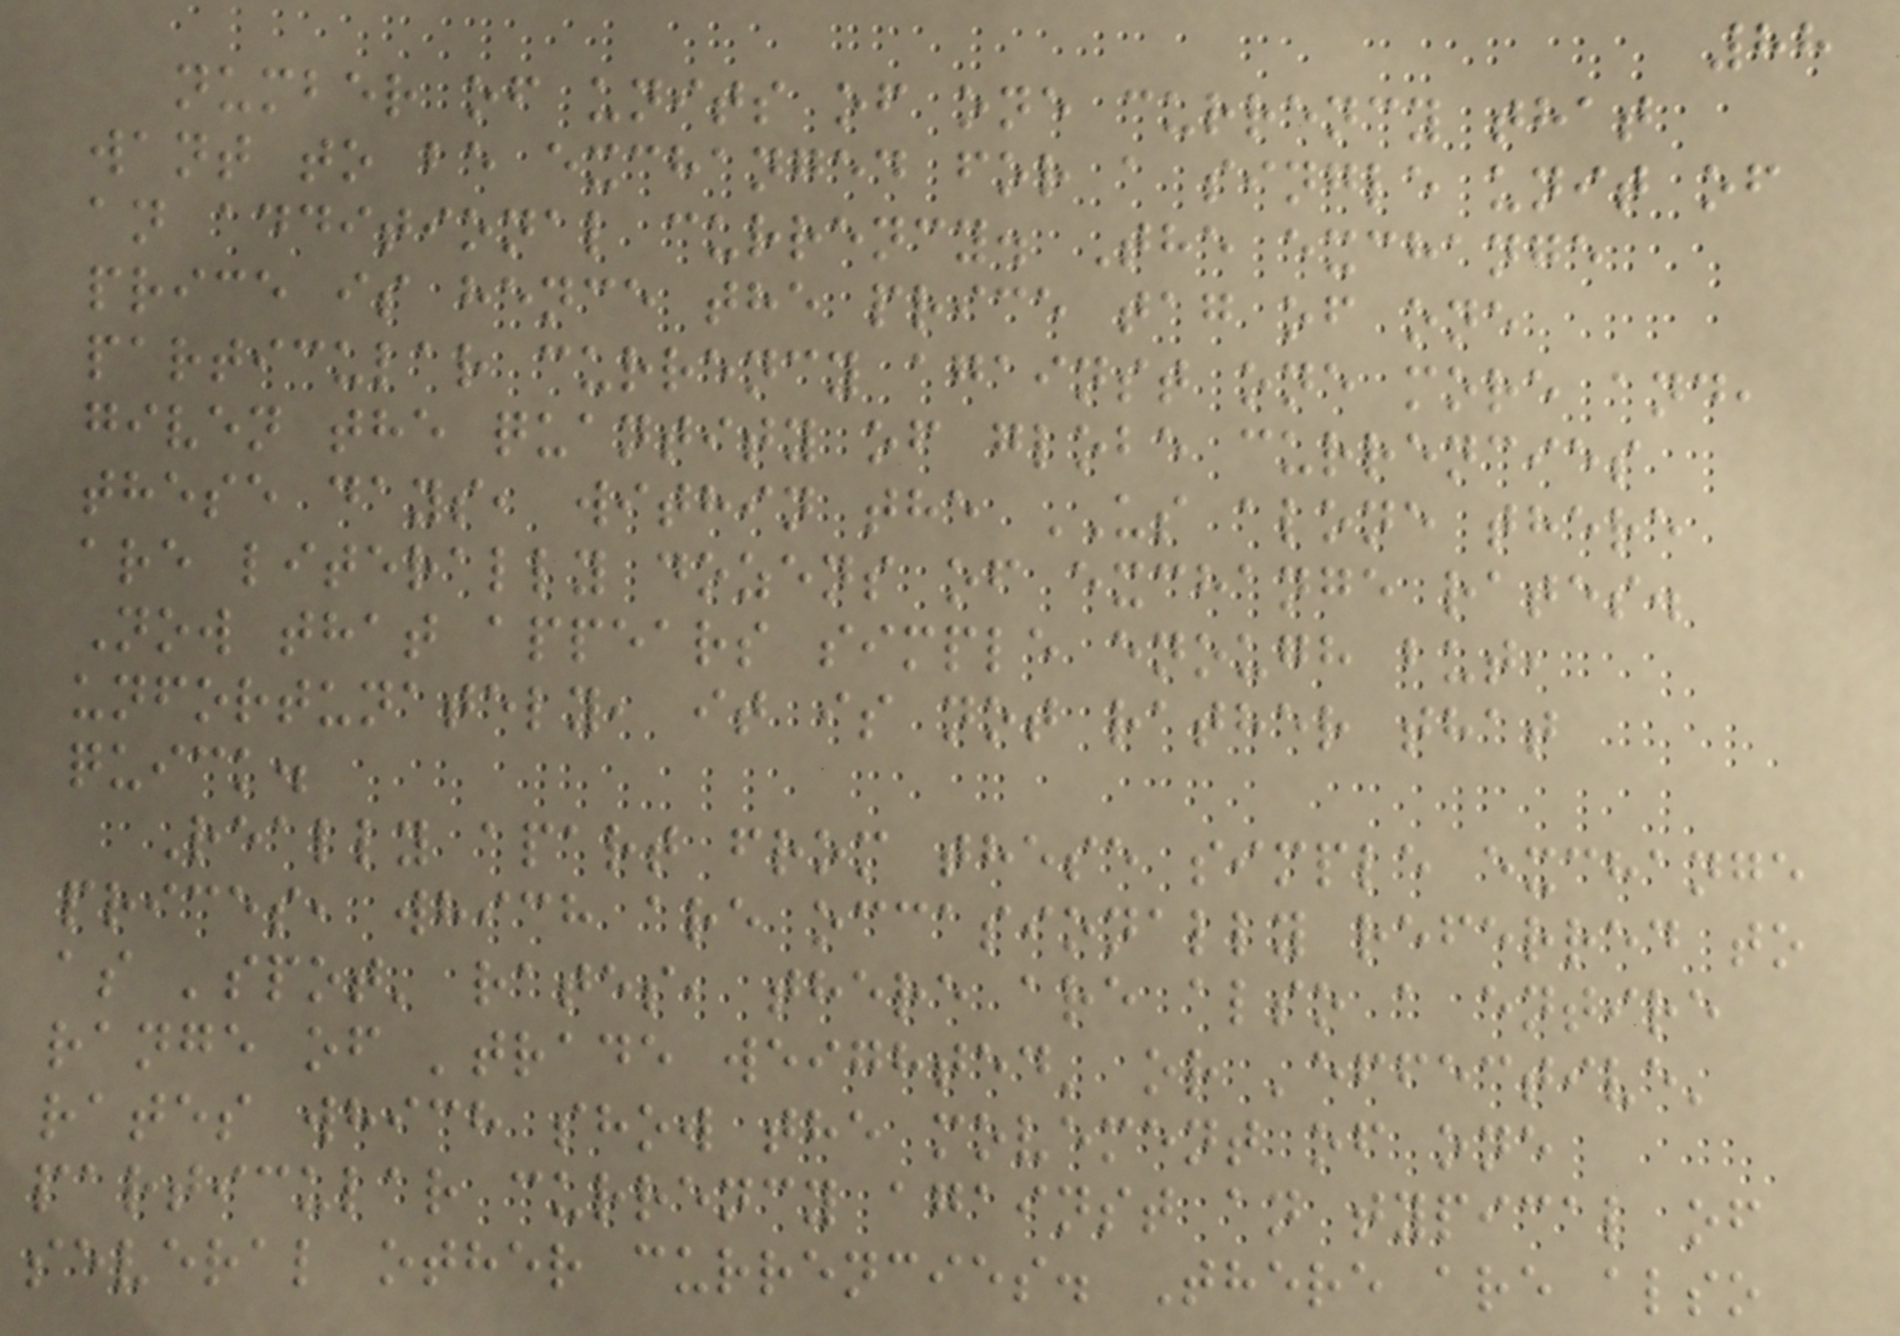88
number of units of one currency that
want to be exchanged for a single unit of
an additional currency. The exchange
price is hence the price tag of one
particular currency against one more and,
given the quantity of globe currencies
these days, within the US alone there
are literally dozens of exchange rates.
Now that appears simple enough but,
unfortunately, it is not rather that
quick.
Really apart from these simple exchange
prices, which are occasionally referred to
as 'spot' rates, there are also a entire
range of 'trade weighted' or 'effective'
rates which show the movement of one
particular currency against an typical of
several other currencies. There are also
